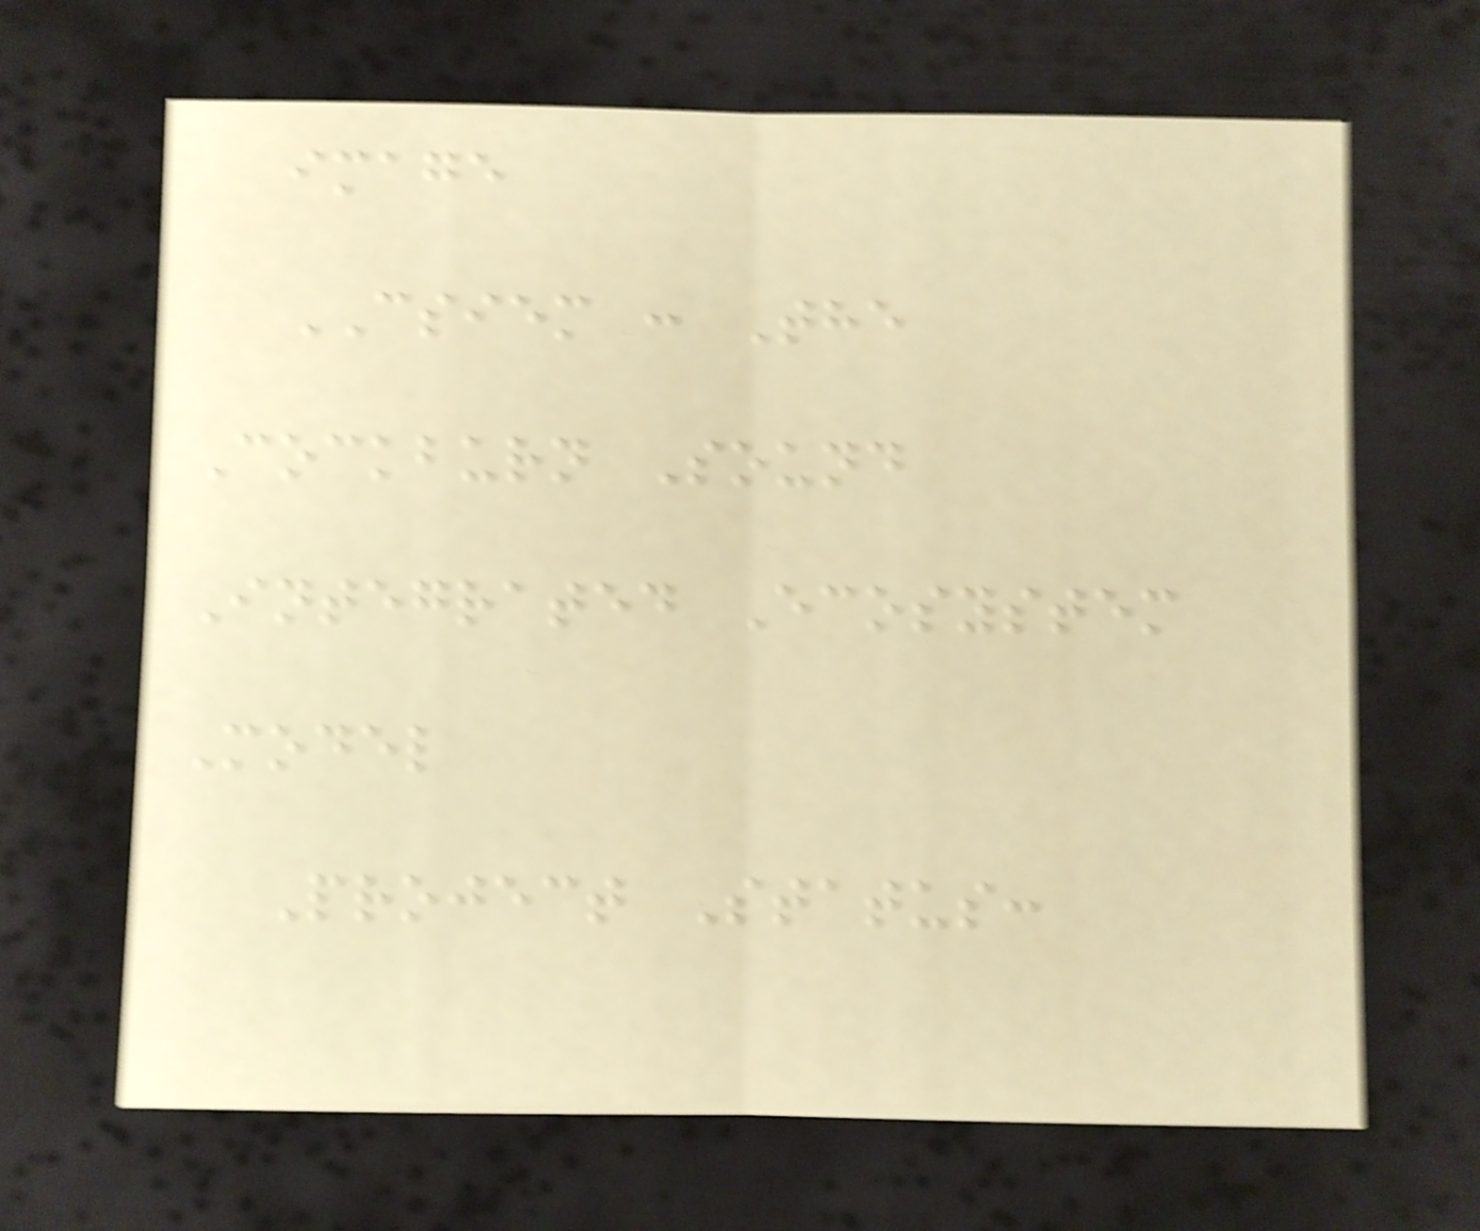image
CSIEM : The
Cockburn Sound
Integrated Ecosystem
Model
Project Status:
